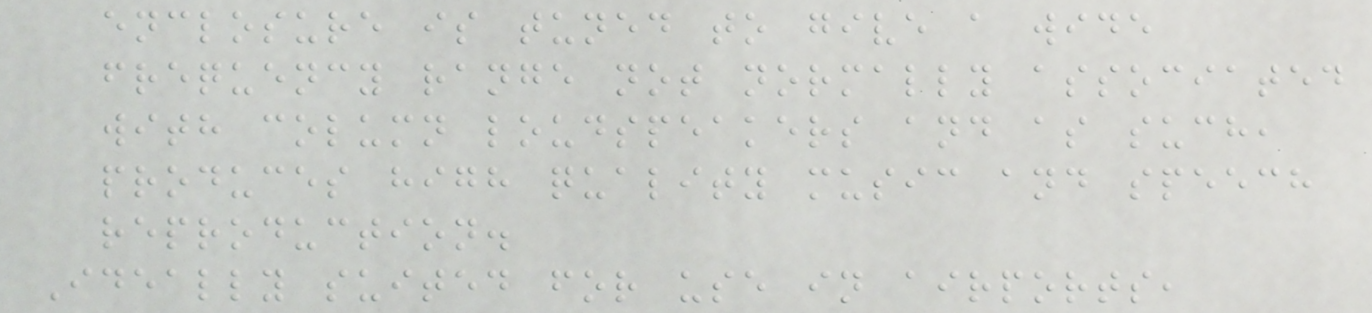enclosure is tuned to give a wide
frequency range not normally associated
with column loudspeakers and as such,
produces high quality music and speech
reproduction.
Ideally suited for use in airports,
